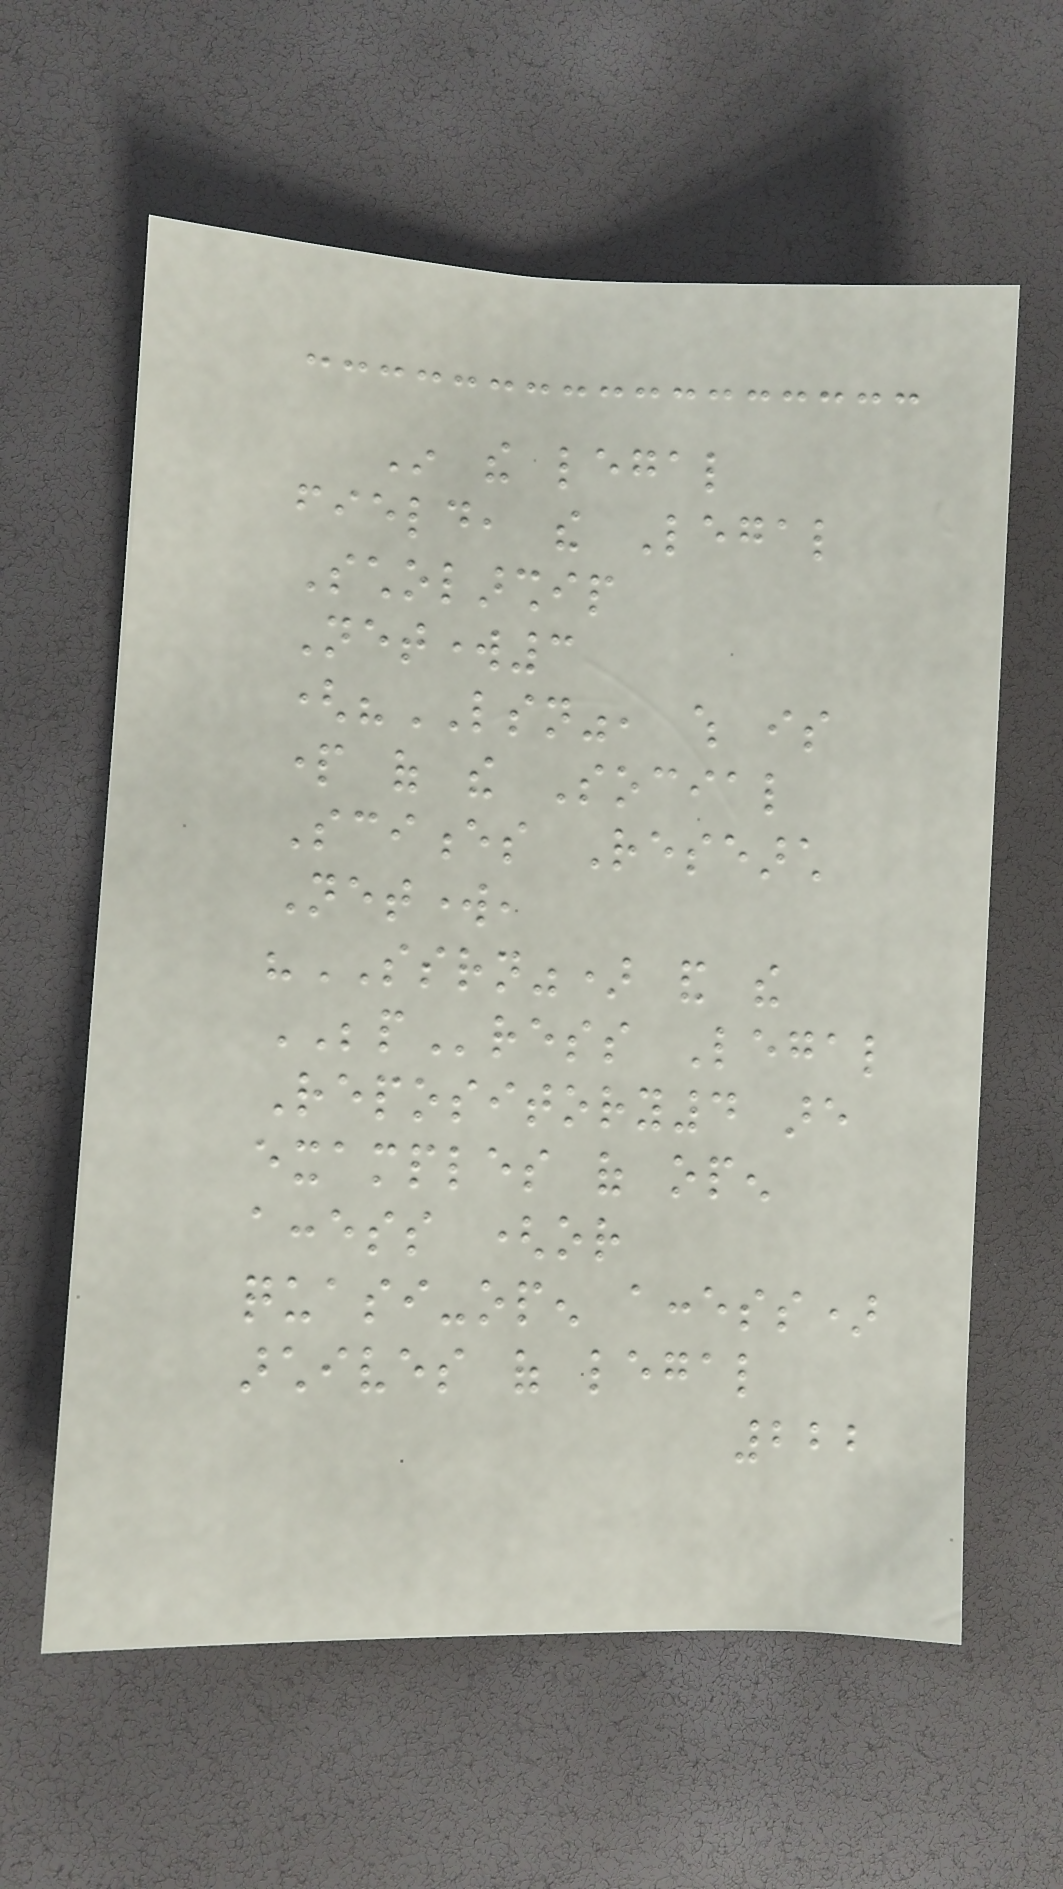In the legal
field, the Legal
Scholarship
Network3
("LSN", which is
part of the Social
Sciences Research
Network,
"SSRN") and the
BEPress Legal
Repository4 are
examples of open
access (or
quasi-open access)
archives of legal
222
